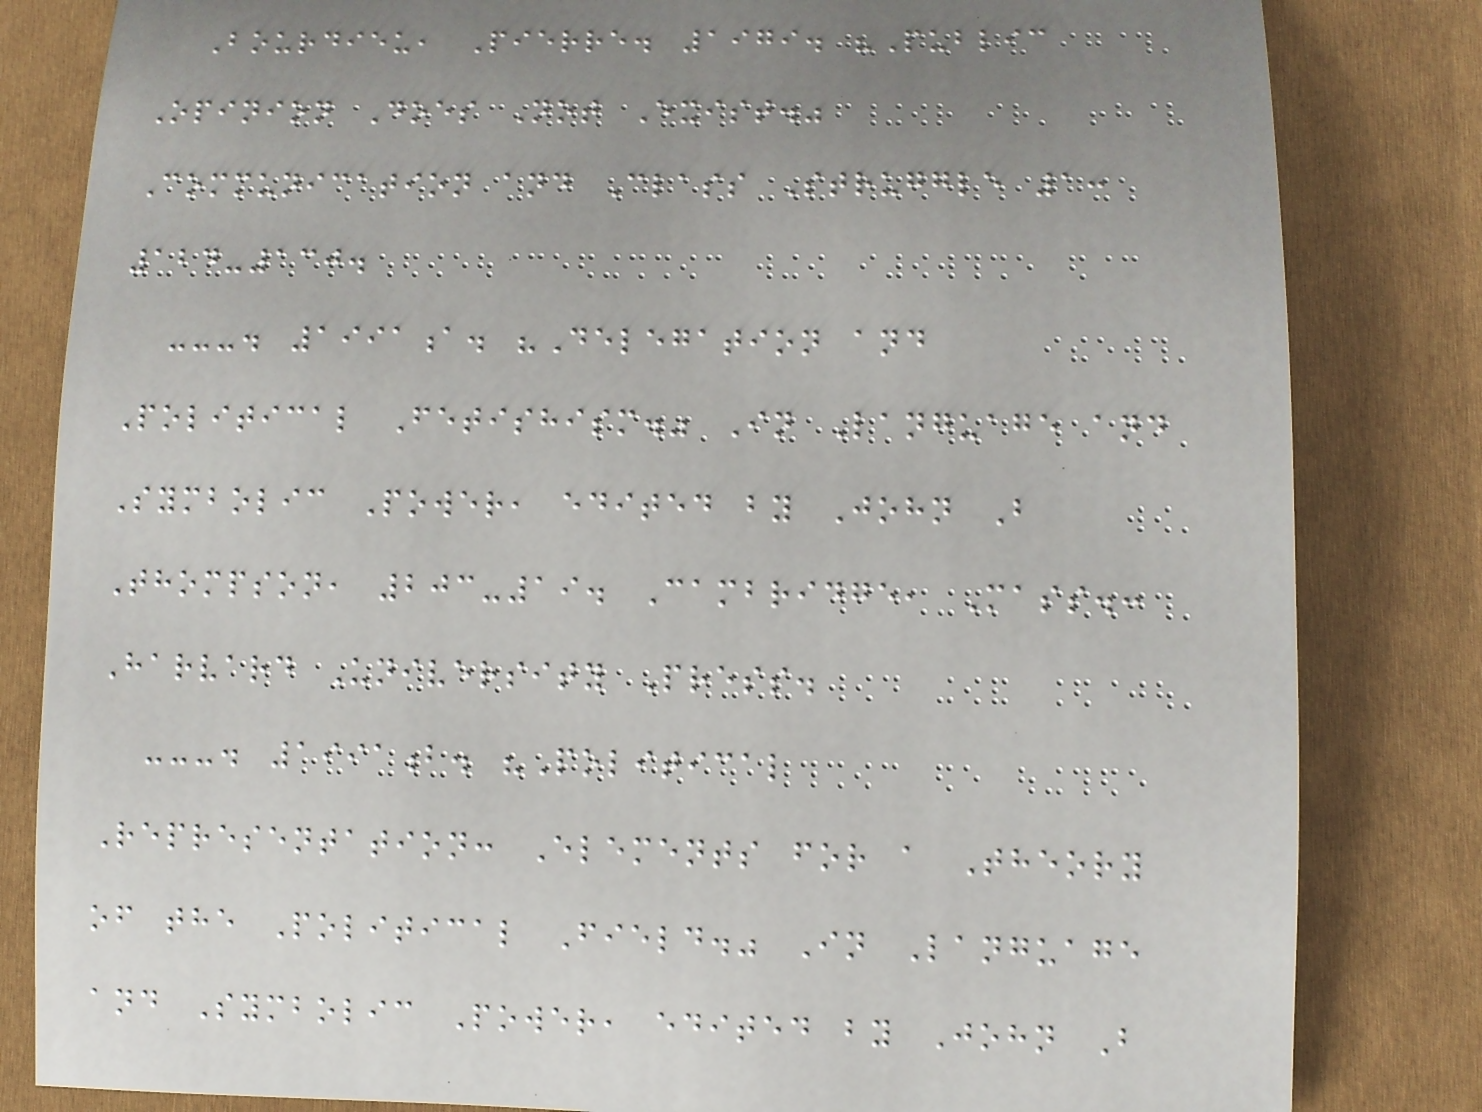Bourdieu, Pierre. 1979. "Public
Opinion Does Not Exist."
Communication and Class Struggle 1:
124-130.
---. 1991a. "Delegation and
Political Fetishism." In Language and
Symbolic Power, edited by John B
Thompson, 203-19. Cambridge, Mass.:
Harvard University Press.
---. 1991b. "Political
Representation: Elements for a Theory
of the Political Field." In Language
and Symbolic Power, edited by John B
